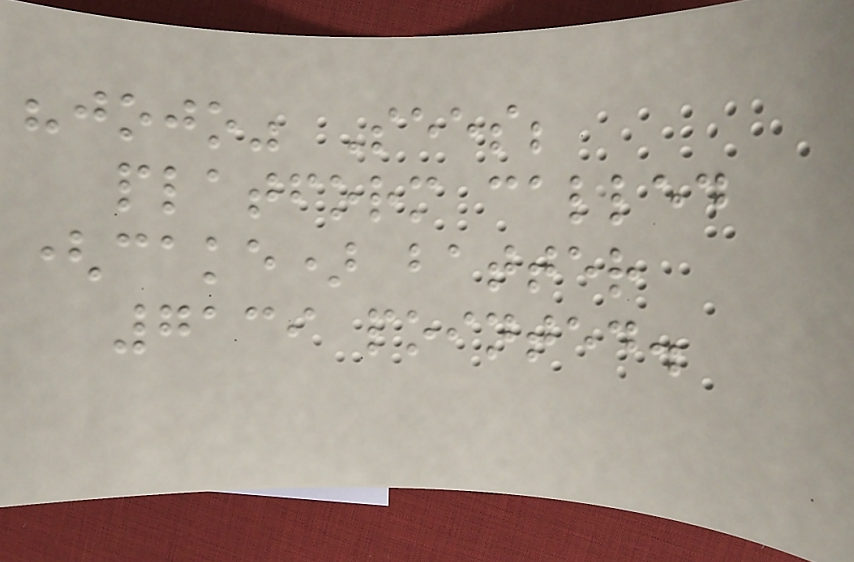"jojo" Sees;
platform called
(cake) batter
7139 pointed.
